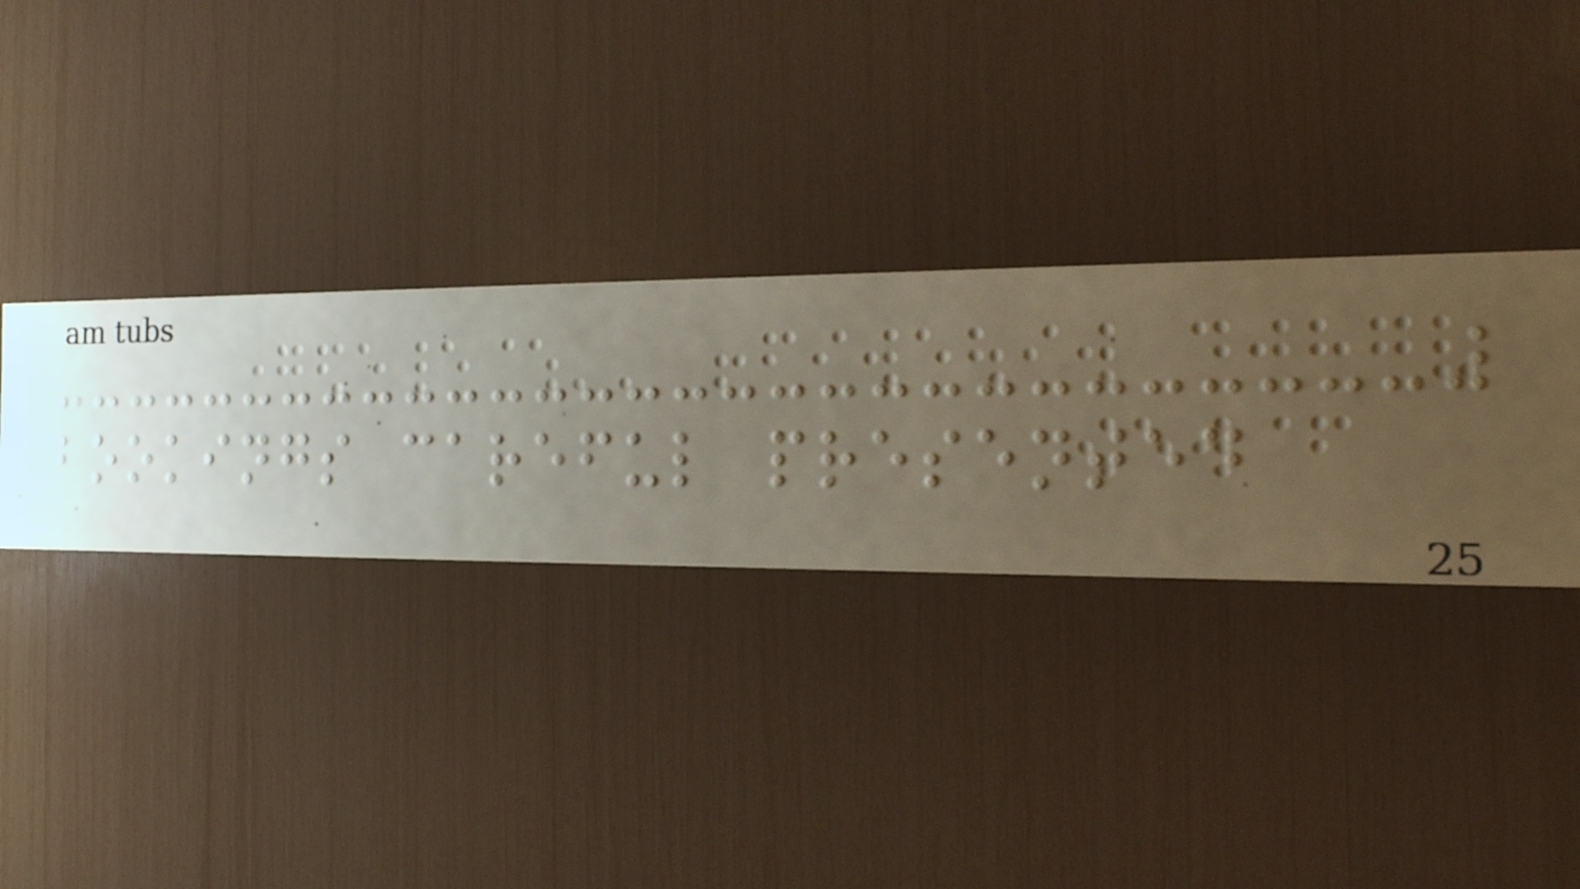bookings careful presented
